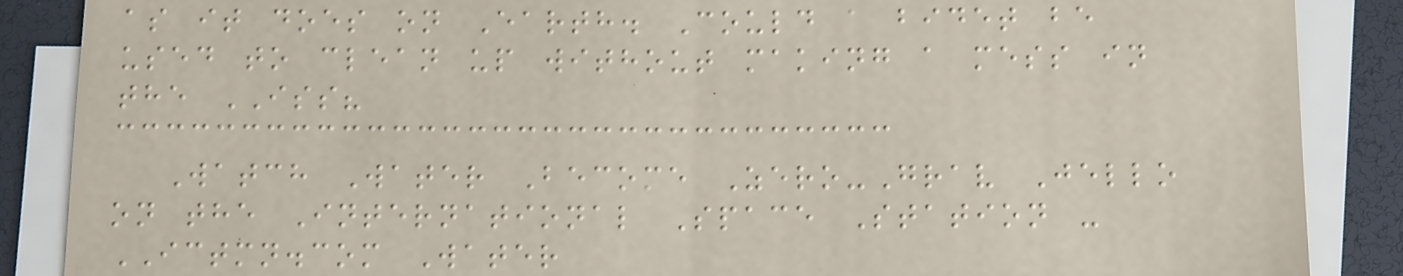as it does on Earth. Could a bidet be
used to clean up without making a mess in
the ISS?
Watch Water Become Zero-Grav Jello
on the International Space Station -
ICTMN.com Water
